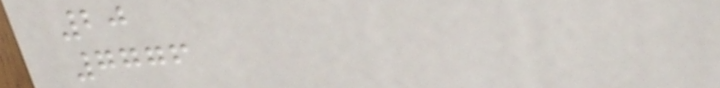20
7776
